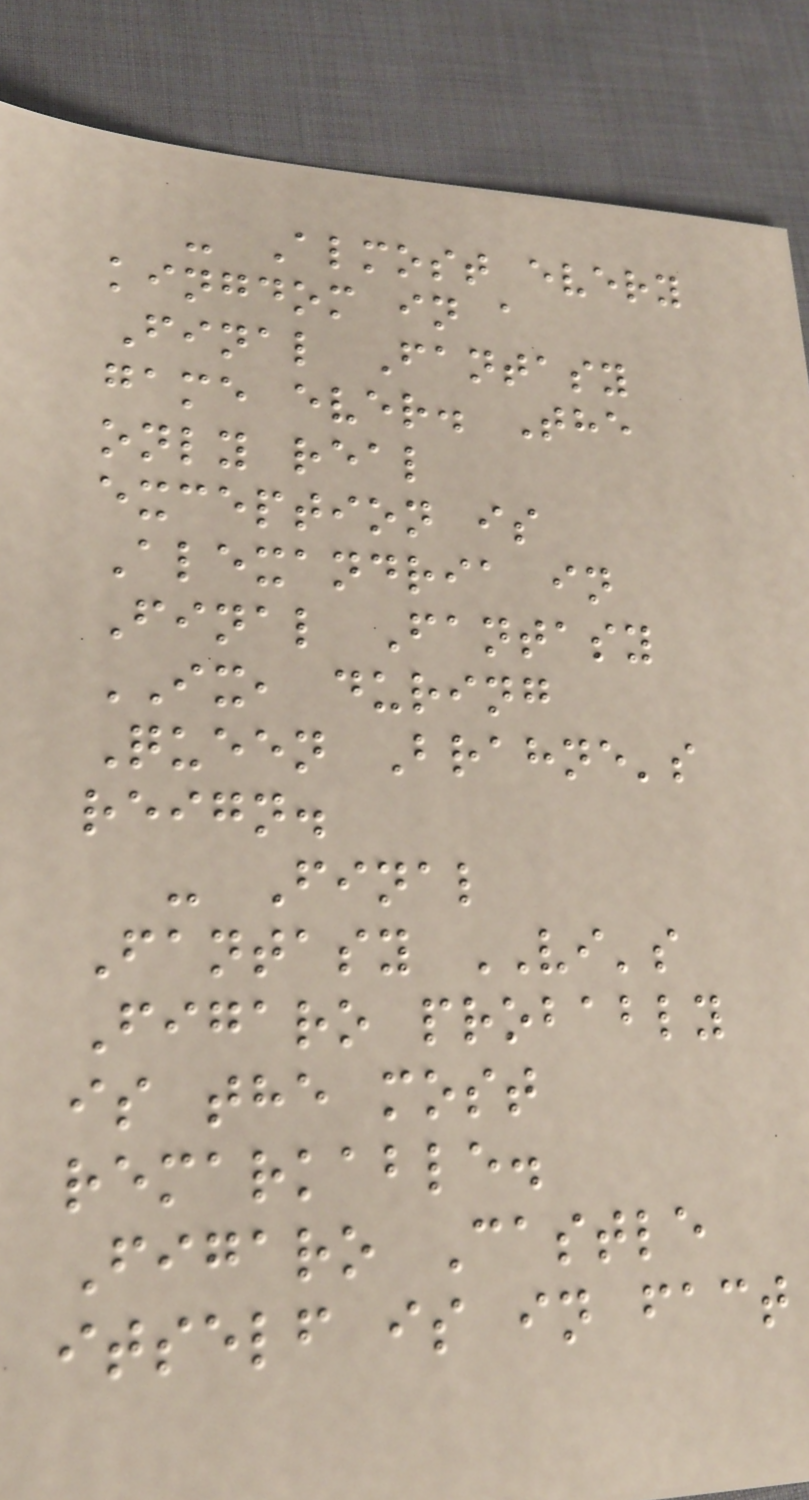- Almost every
kingdom in a
Final Fantasy
game ever. The
only real
exception is
Alexandria in
Final Fantasy
IX, during
Queen Brahne's
reign.
- Final
Fantasy VI's
Figaro probably
is the most
remarkable.
Figaro Castle
itself is in fact
